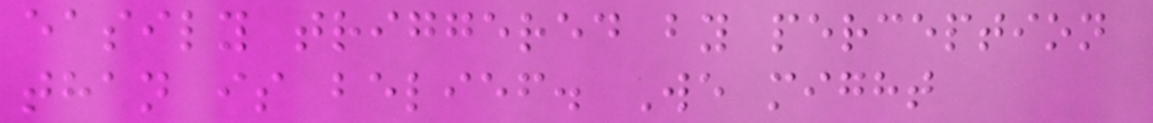easily triggered by perception
than is belief. We might
